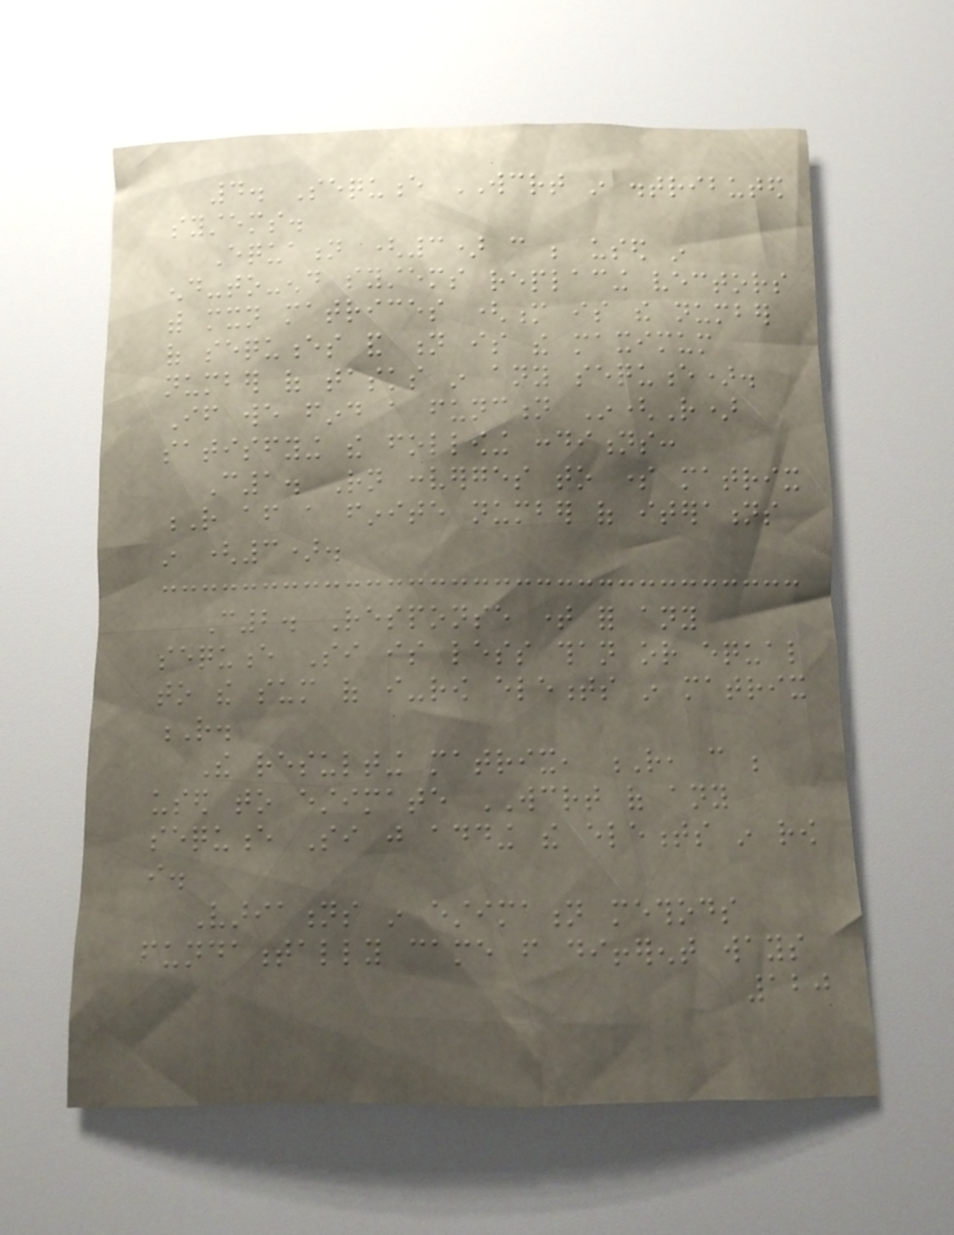4. Sequence WCRT in distributed
systems.
Equation (3) can be used in
end-to-end systems replacing vectors
with mxn matrices (m is the number
of sequences and n is the maximum
number of tasks in any sequence).
If we find a function In(R)
satisfying the following conditions:
C1. Rn converges to some matrix
R after a finite number of iterations
in (3).
C2. Response time for any
sequence Si is less than or equal
to the sum of i-row elements in matrix
R.
The resulting matrix, R, can be
used to estimate WCRT of any
sequence Si just adding the elements in row
i.
Variations in estimation methods
fundamentally came from different ways
120
